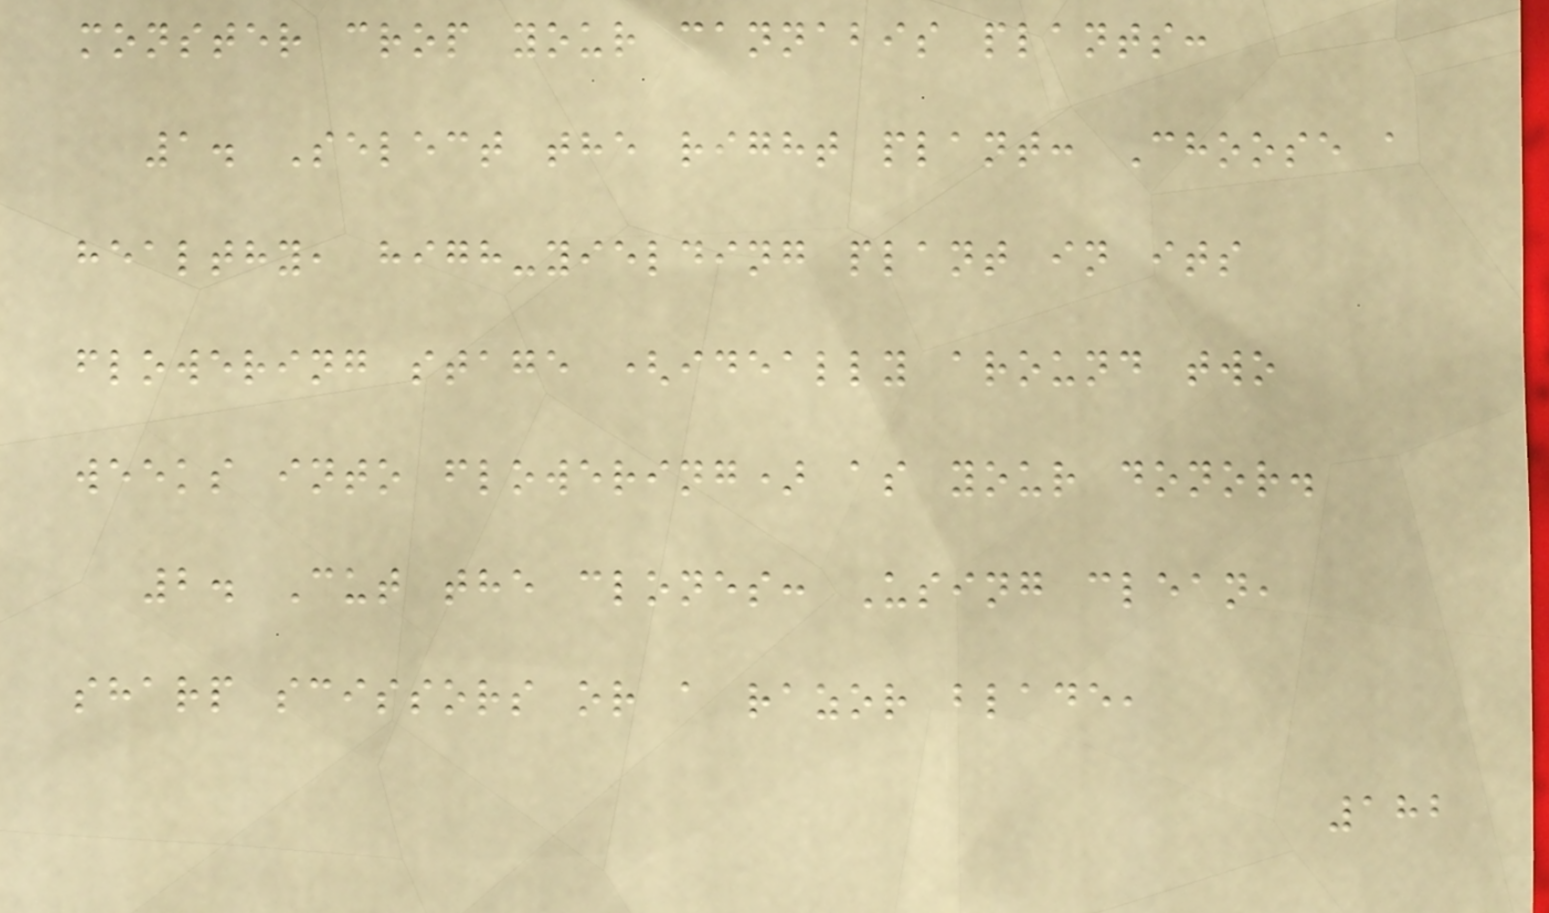monster crop your cannabis plants:
1. Select the right plant: Choose a
healthy, high-yielding plant in its
flowering stage (ideally around two
weeks into flowering) as your donor.
2. Cut the clones: Using clean,
sharp scissors or a razor blade,
182
